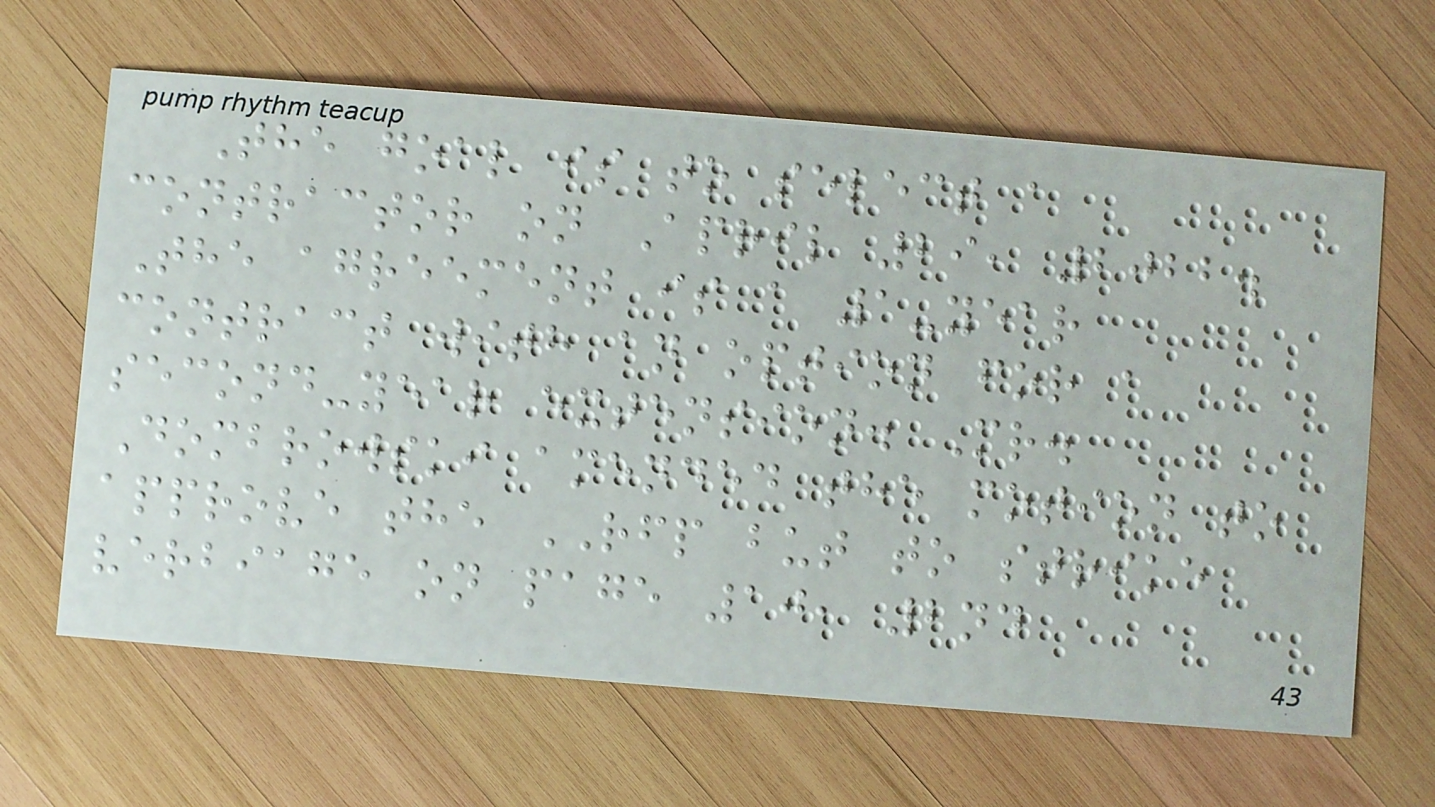The goal is to select a
contractor on April 29, 2022.
The agreement is a 1-year
contract with an option for a
second-year extension. Mr.
Dombrowski amended the motion to
approve the RFP but to strike
verbiage on page 10, 2nd
